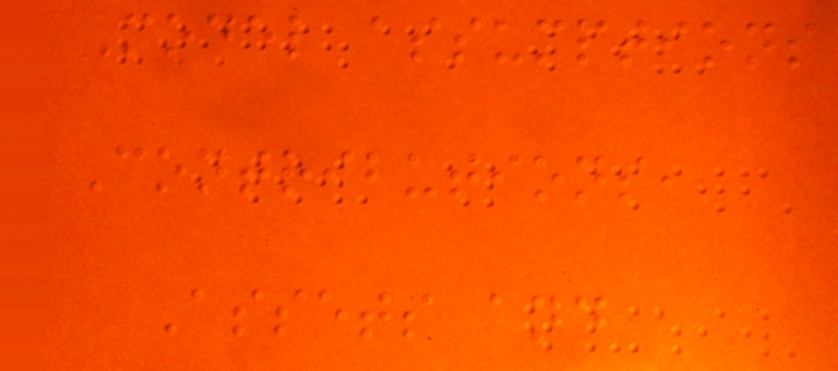Model assumptions
Contributions,
Assets and
